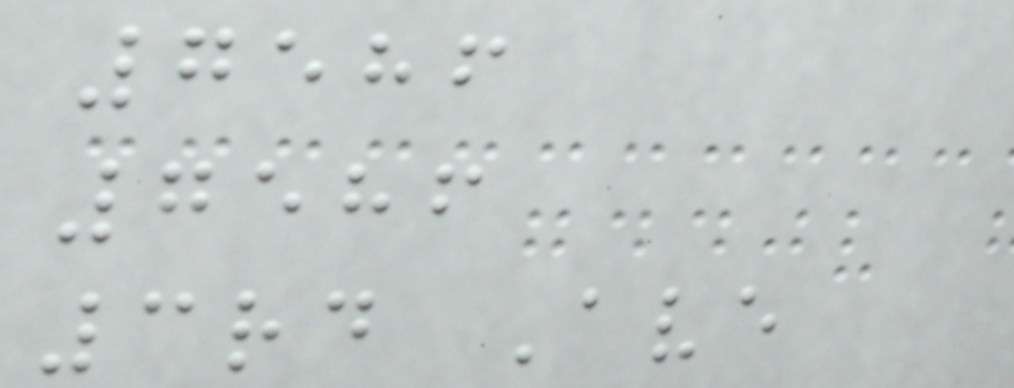7586
7586
3rd Ave
